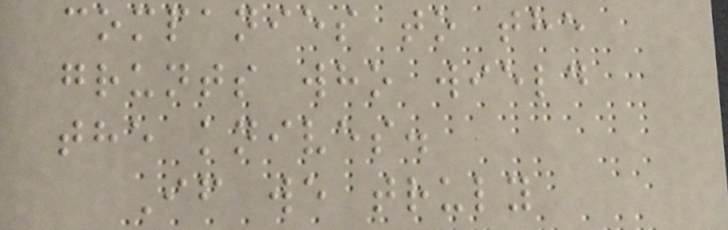companies to the
grunts who wield
the knives.
If we truly
